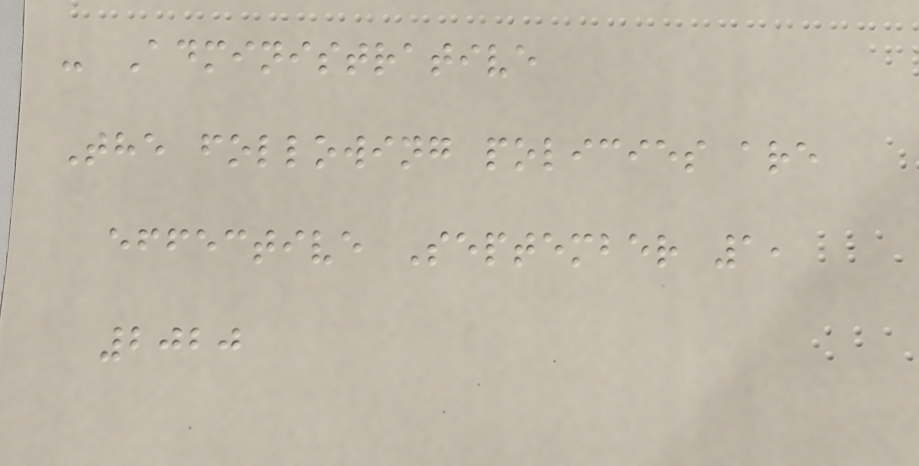- Administrative
The following policies are
effective September 1,
2020
